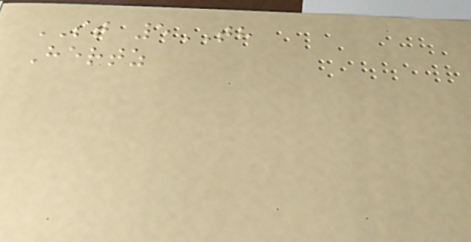ST 5TH
Hertz
